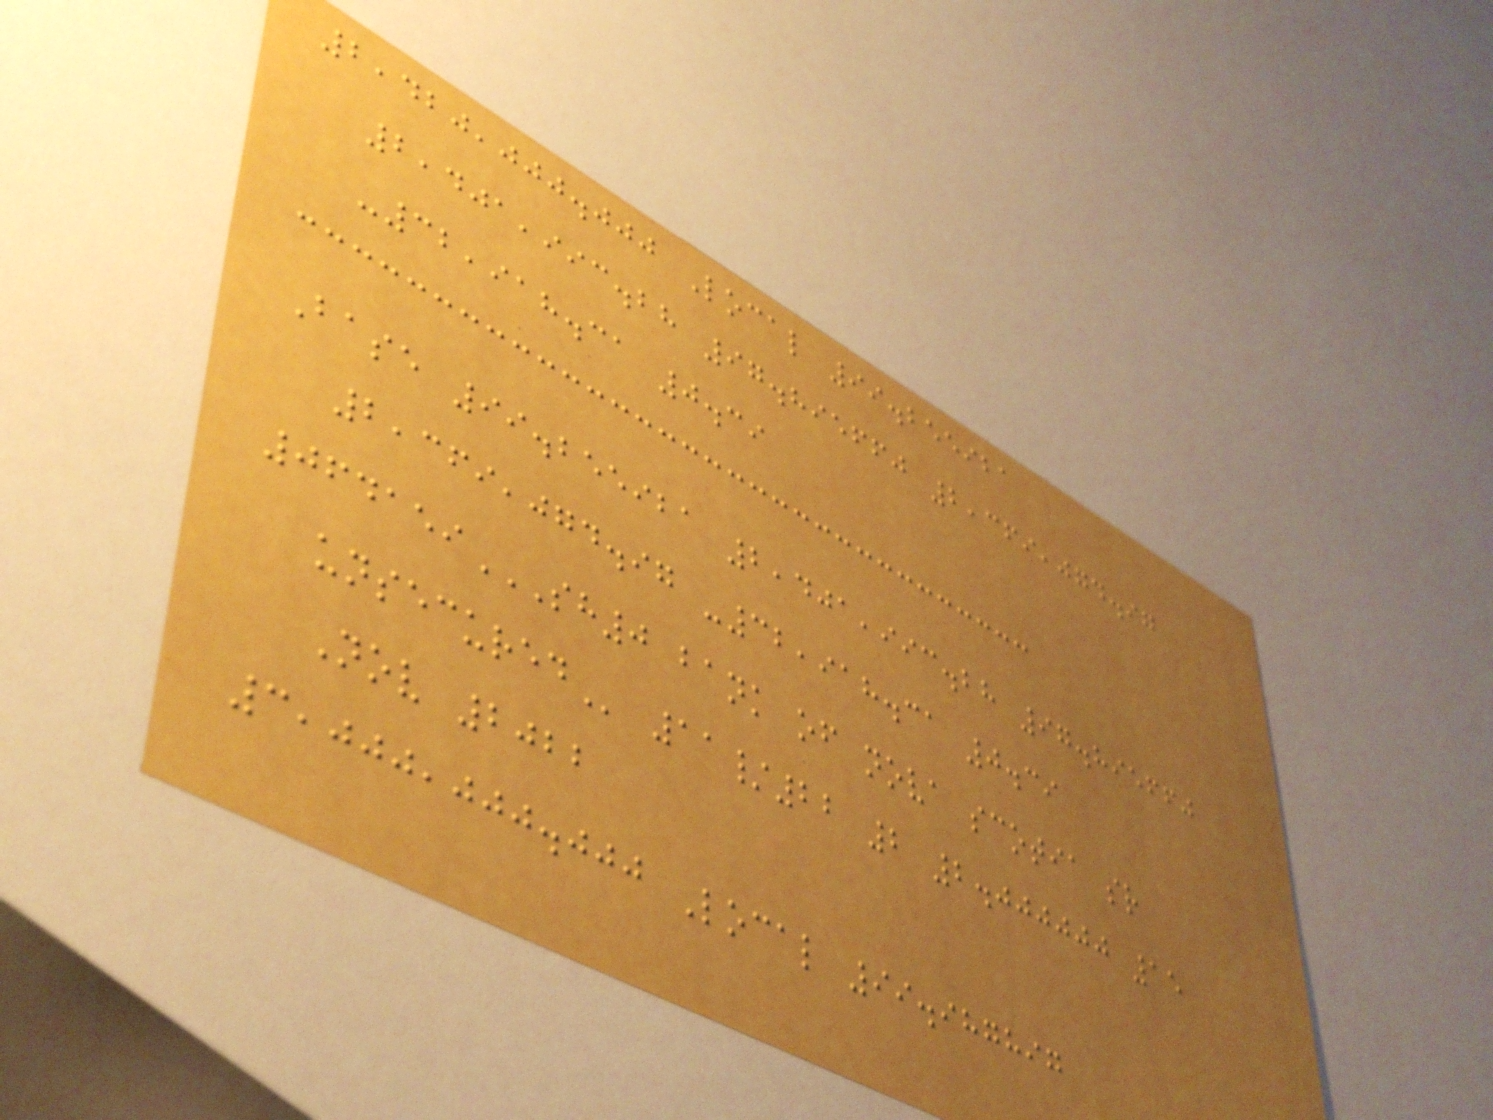2,420,000.000 Local 99.255921
2,401,993.28 97.895660 2,369,074.97
-32,918.31 0.39
Base 99.255921 2,401,993.28 97.895660
2,369,074.97 -32,918.31 0.39
064159SH0 BANK OF NOVA SCOTIA SR
UNSECURED 11/22 2 2.000000 15
Nov 2022
3,000,000.000 Local 99.987897
